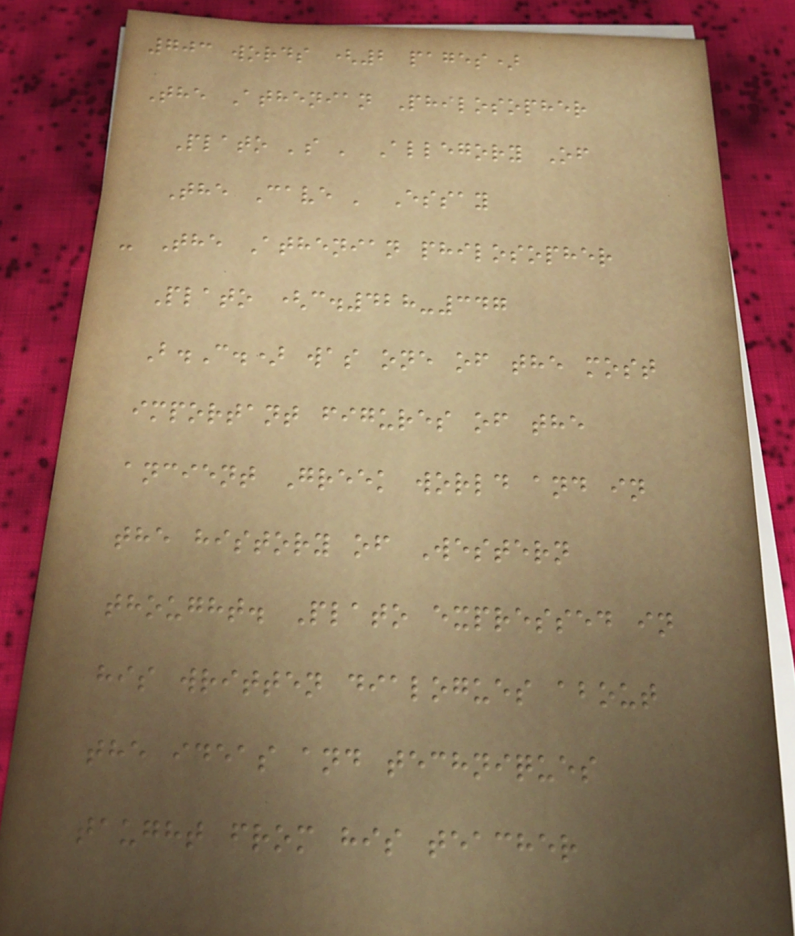703 words (2 pages)
The Athenian Philosopher
Plato 's ' Allegory Of
The Cave ' Essay
- The Athenian philosopher
Plato (c.428-347
B.C.) was one of the most
important figures of the
ancient Greek world and in
the history of Western
thought. Plato expressed in
his written dialogues about
the ideas and techniques
taught from his teacher
